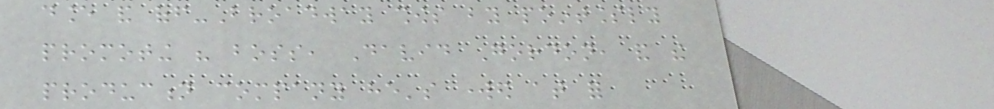dance and off-Broadway shows by pointlessly
promoting his boss, David Gordon, and the
production company he's worked at for
